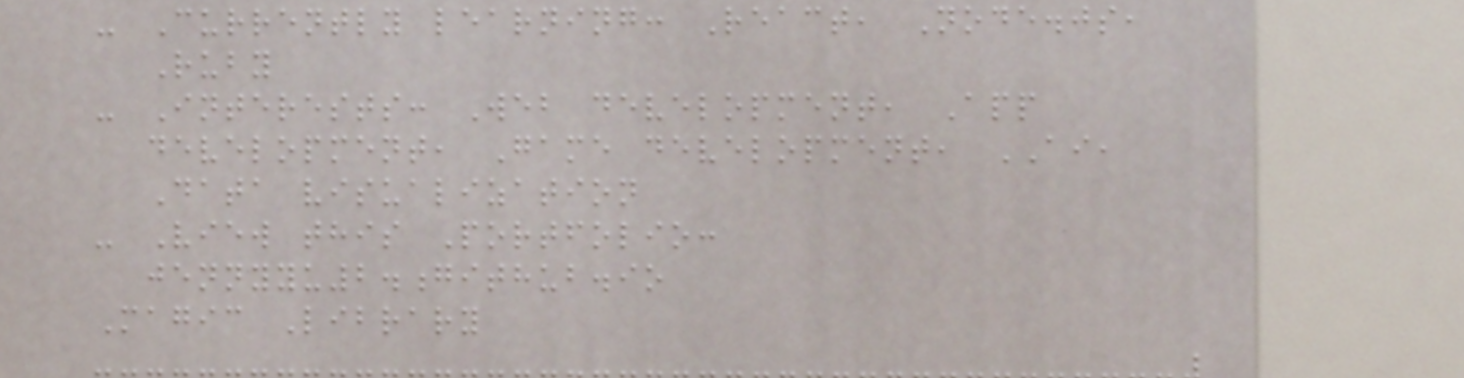- Currently learning: React, Node.js,
Ruby
- Interests: Web development, App
development, Game development, AI,
Data visualization
- View this Portfolio:
jennyyu2.github.io
Magic Library
